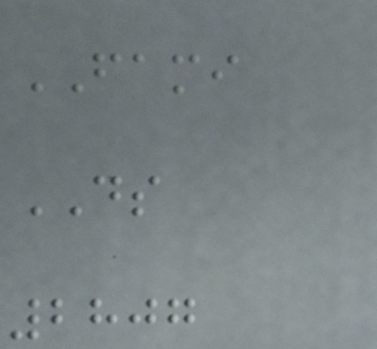FAMI
DS
2807
